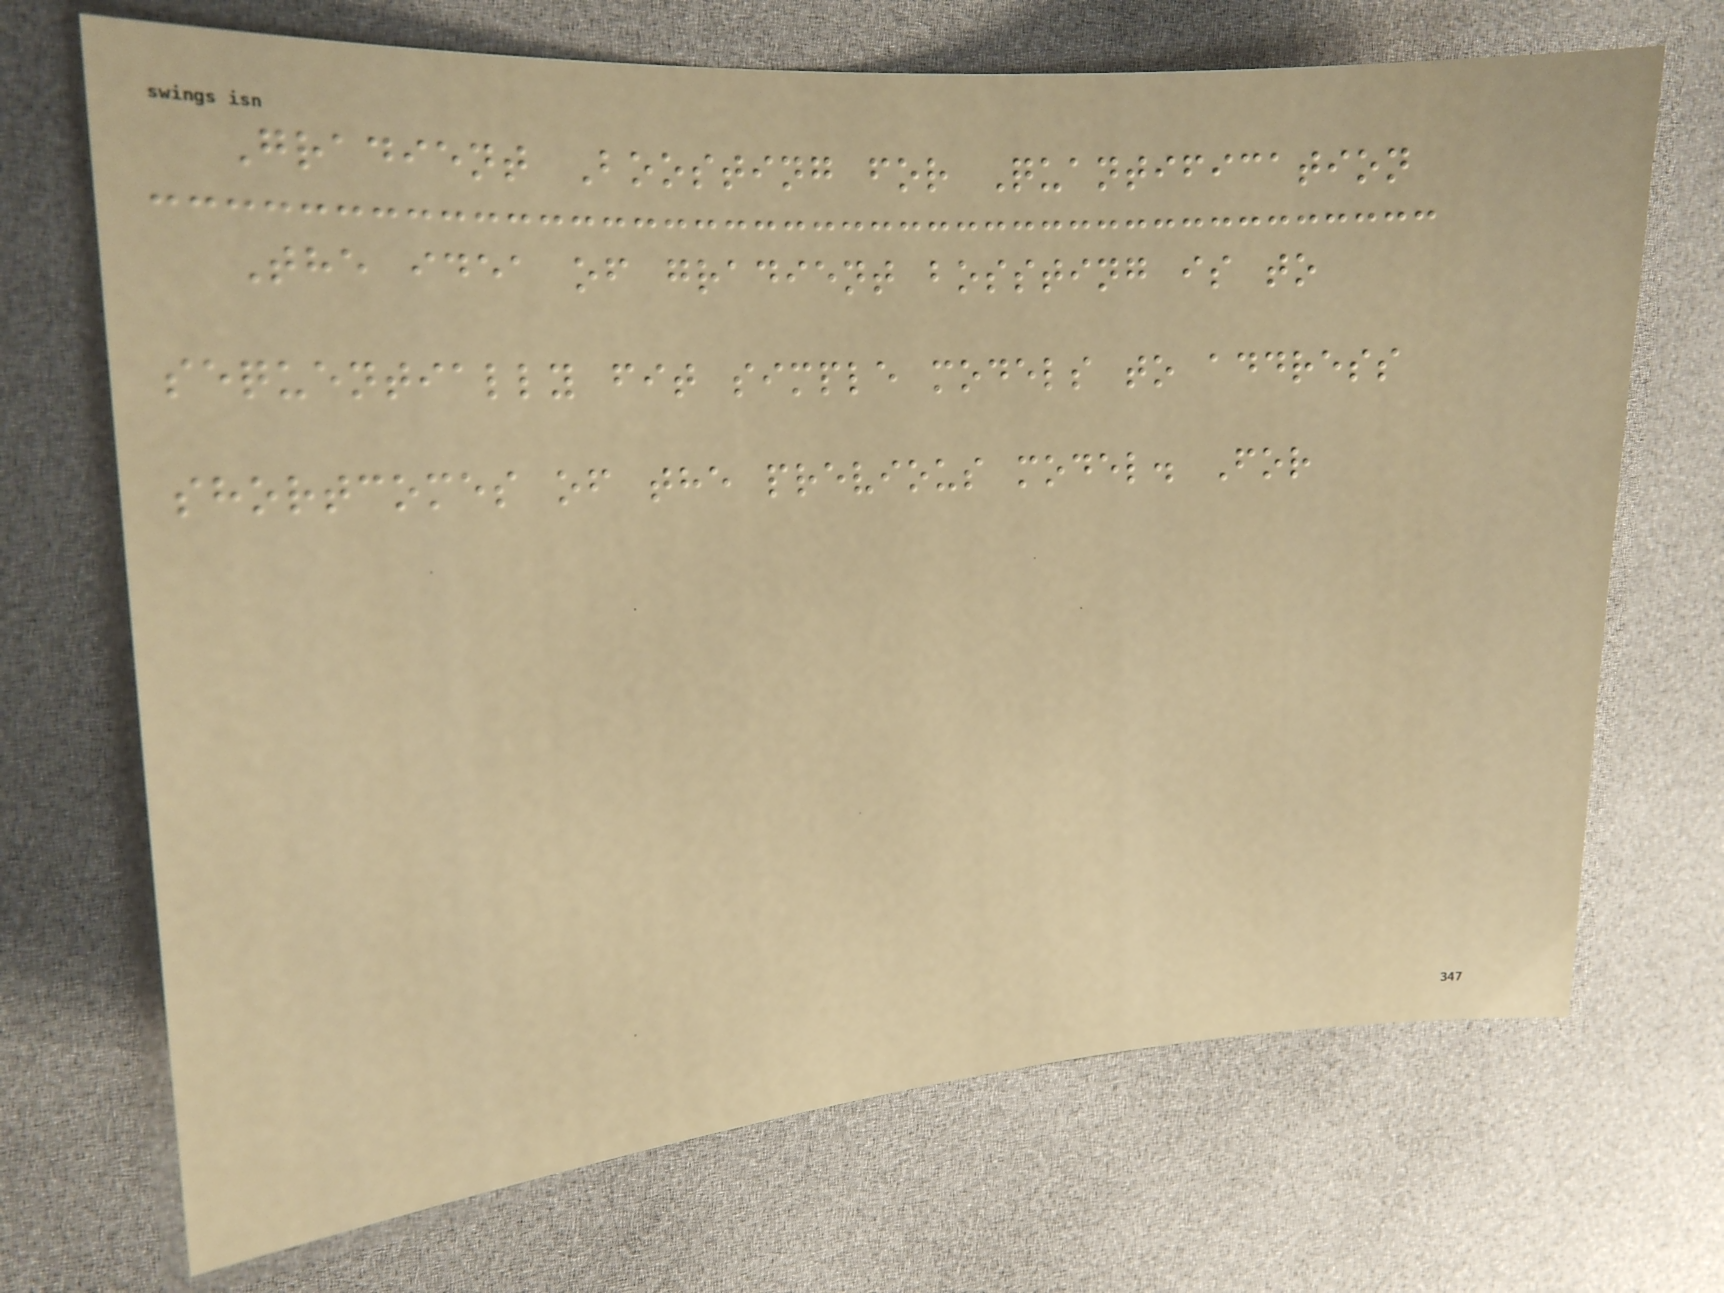Gradient Boosting for Quantification
The idea of gradient bossting is to
sequentially fit simple models to address
shortcomes of the previous model. For
